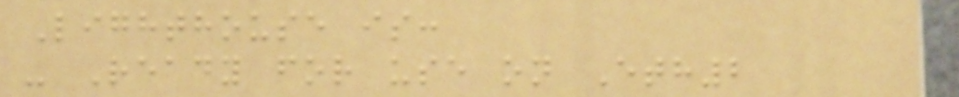Lighthouse is:
- Ready for use on Eth2
